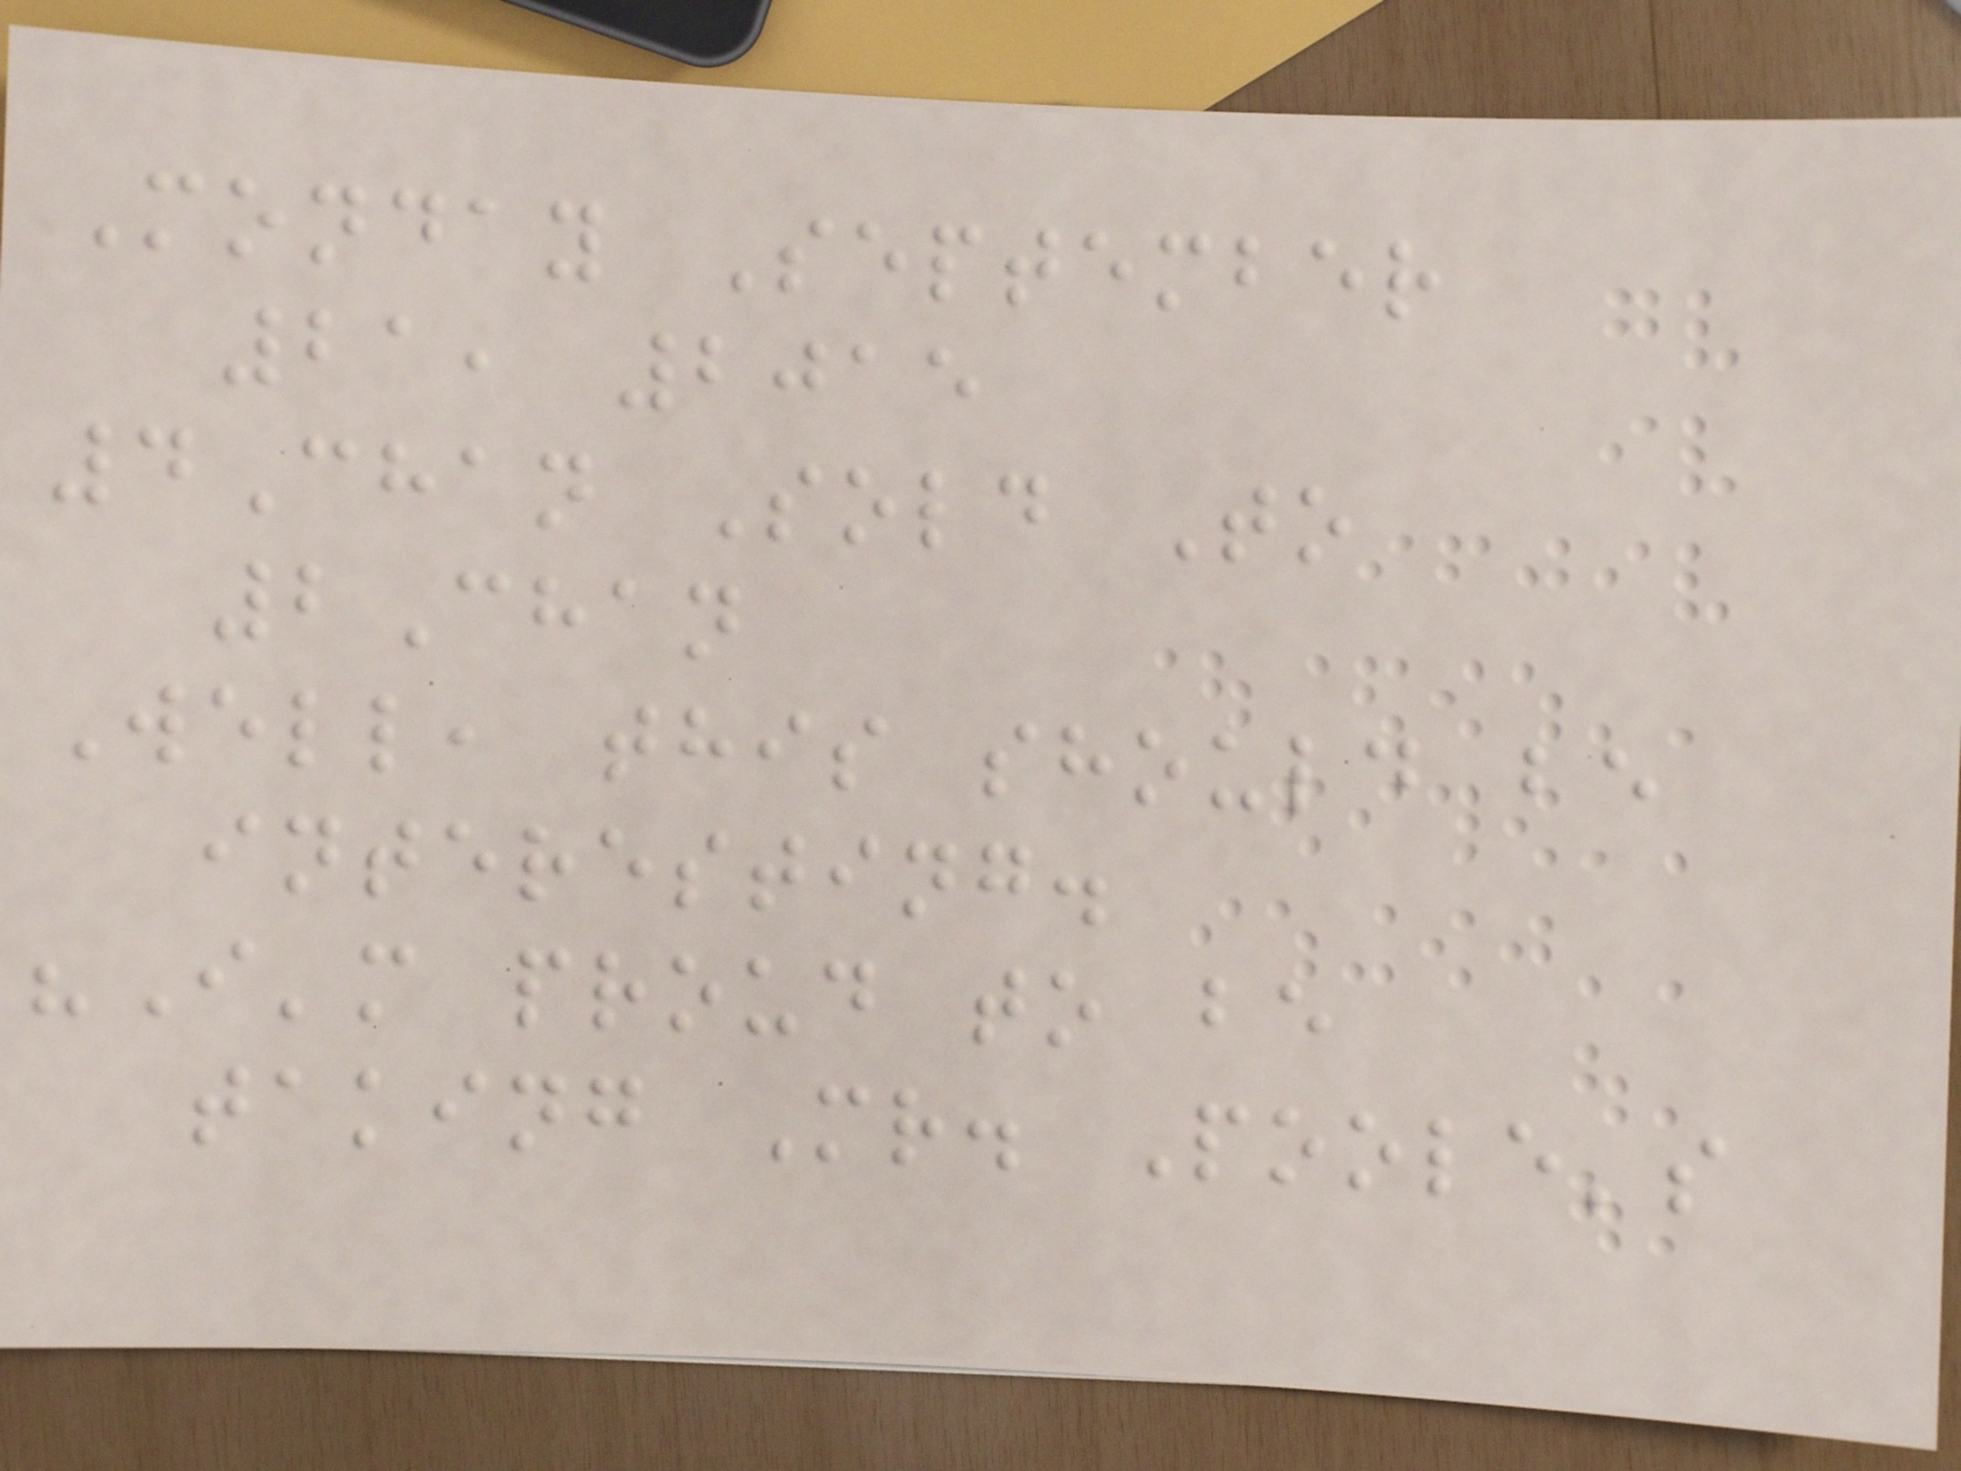Monday September
21, 2015
4Chan Sold To
2Chan
Well, this should be
interesting.
"I'm proud to be
taking Mr. Poole's
